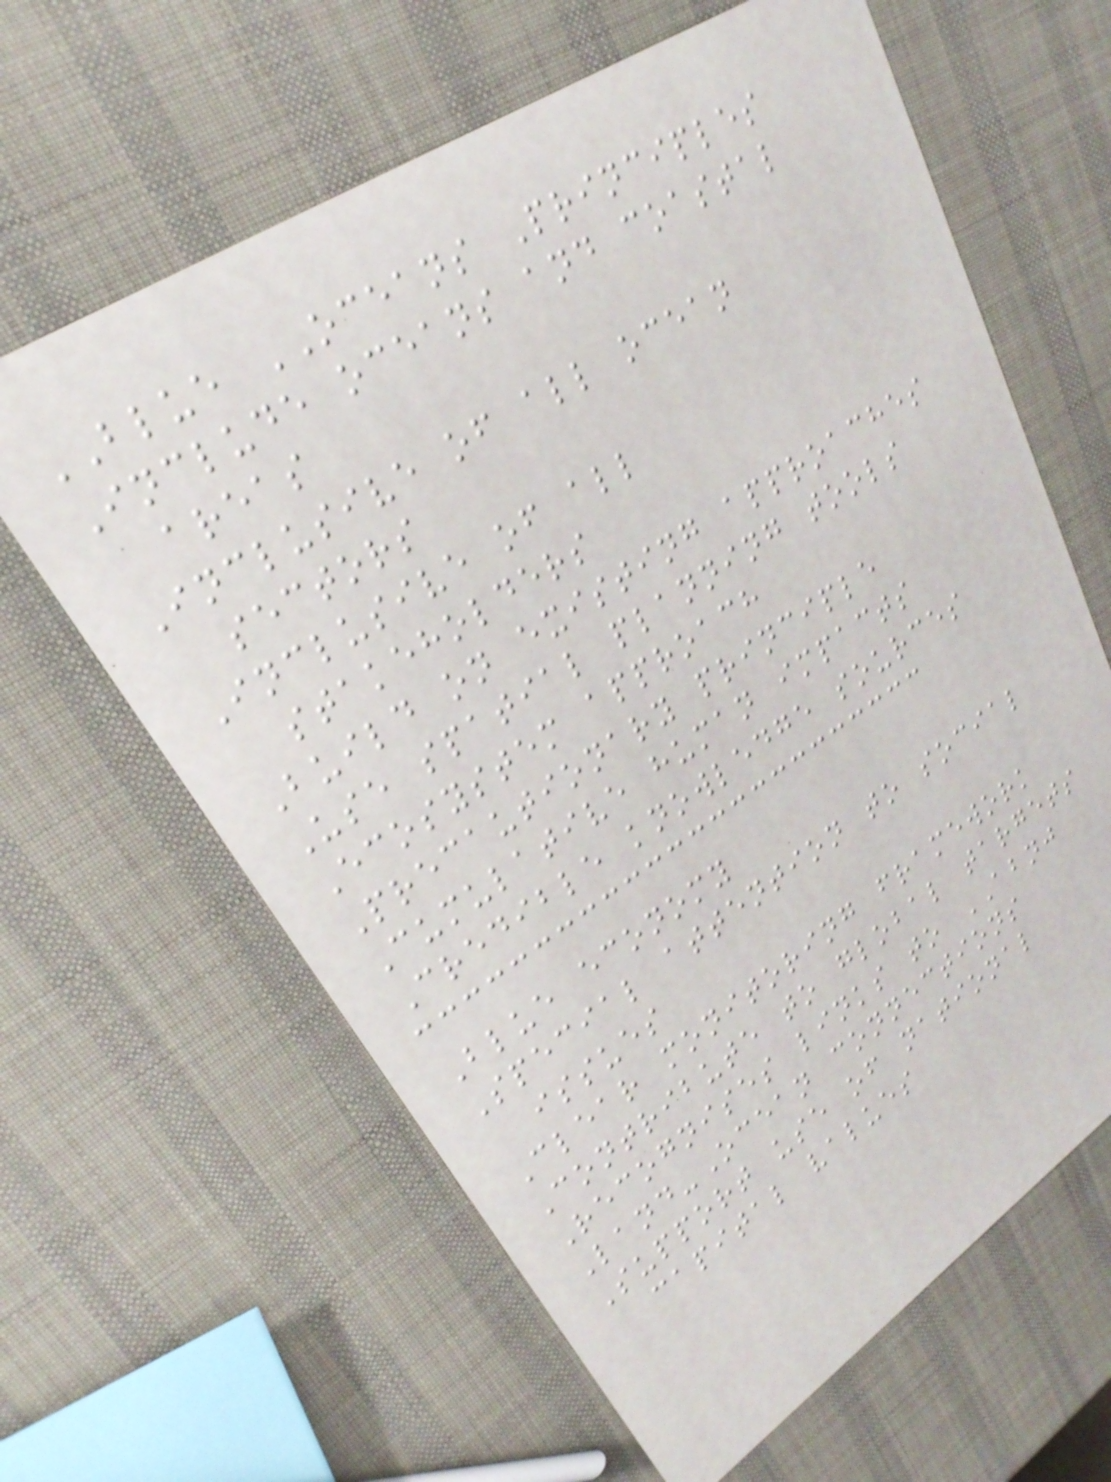BLUE OCEANS Principles
Include oceans and coastal
areas
Inclusive of all ocean
sectors
Inclusive of all
stakeholders
Build on existing approaches
Use spatial planning tools
Ecosystem approach
Precautionary principle
Cumulative human impacts
Credible knowledge sources
Blue economy
Special attention to social
issues
Clear monitoring framework
Contribute to global targets
Recognises links to ABNJ
Land-Ocean connections
Support use of national
capital values
